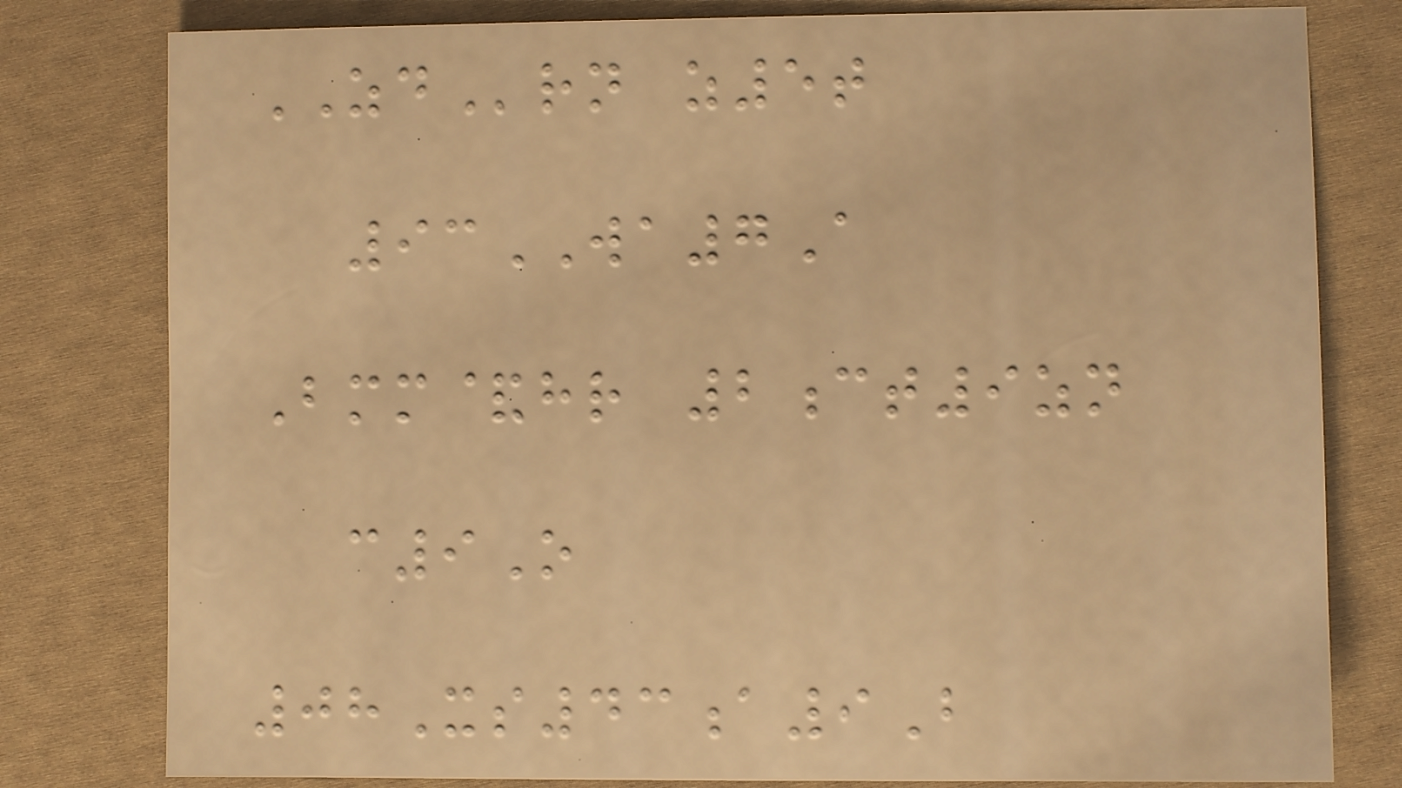ZDrn z5t
93WA7A
Bmm&hr 2ct9zn
c9O
08Xs43a9B
